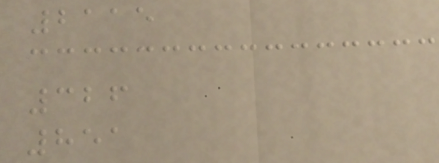2115
326
851
